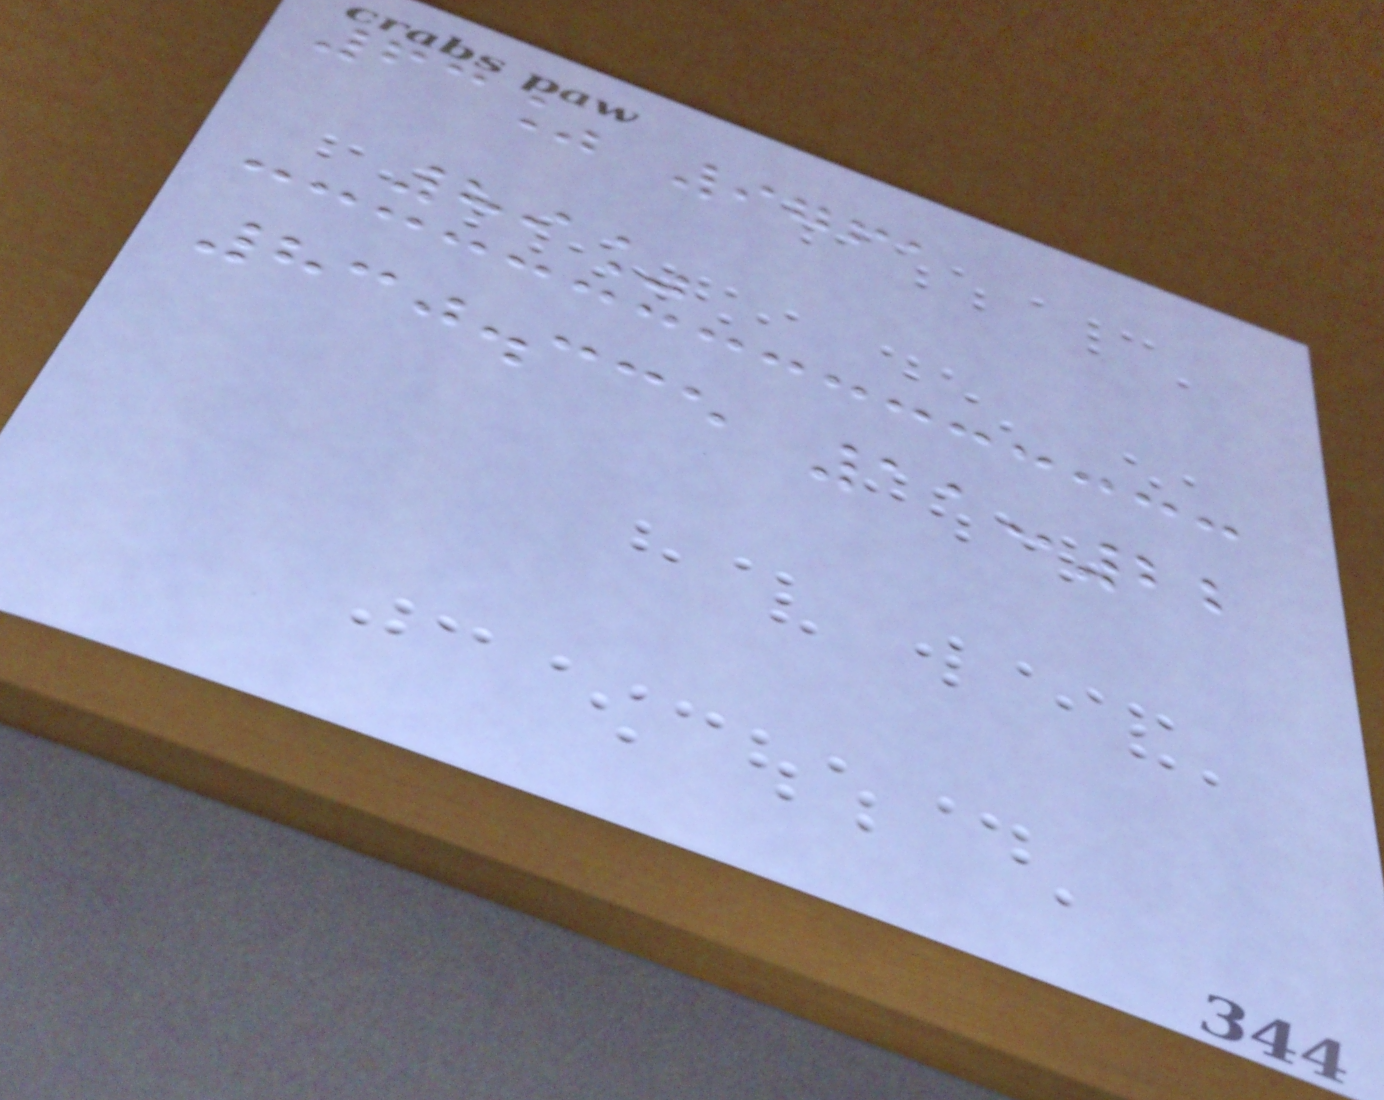63% 9761
89%
830.335 11:22
